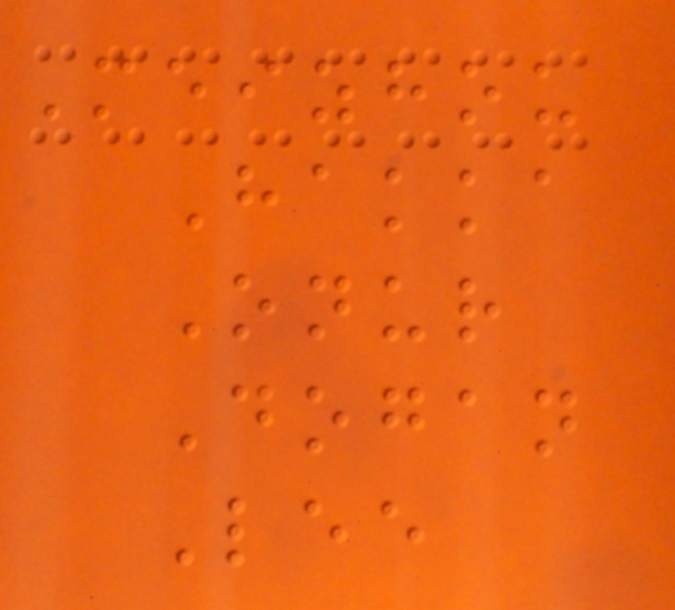Meizhou
Hakka
Onur
Dogan
Lee
